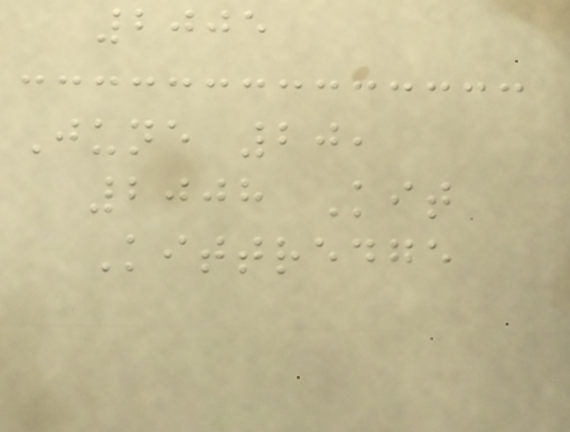2005
June 20,
2008 Kit
Kittredge
